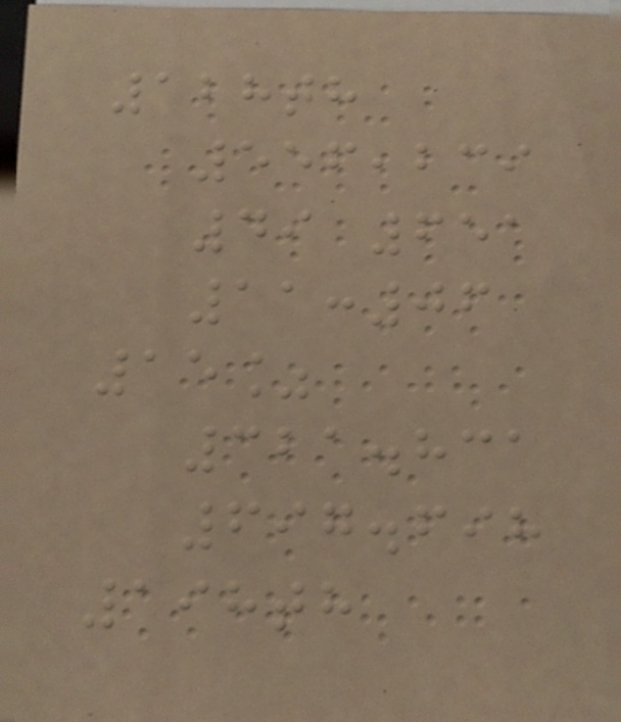128th
556,239
49 651
11:06
15%
321.831
697.698
198th
